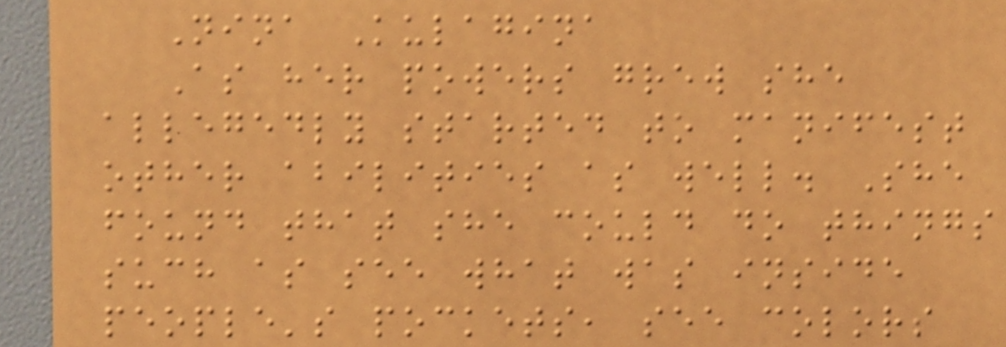Nina Kulagina
As her powers grew she
allegedly started to manifest
other abilities as well. She
found that she could do things
such as see what was inside
people's pockets, see colors
